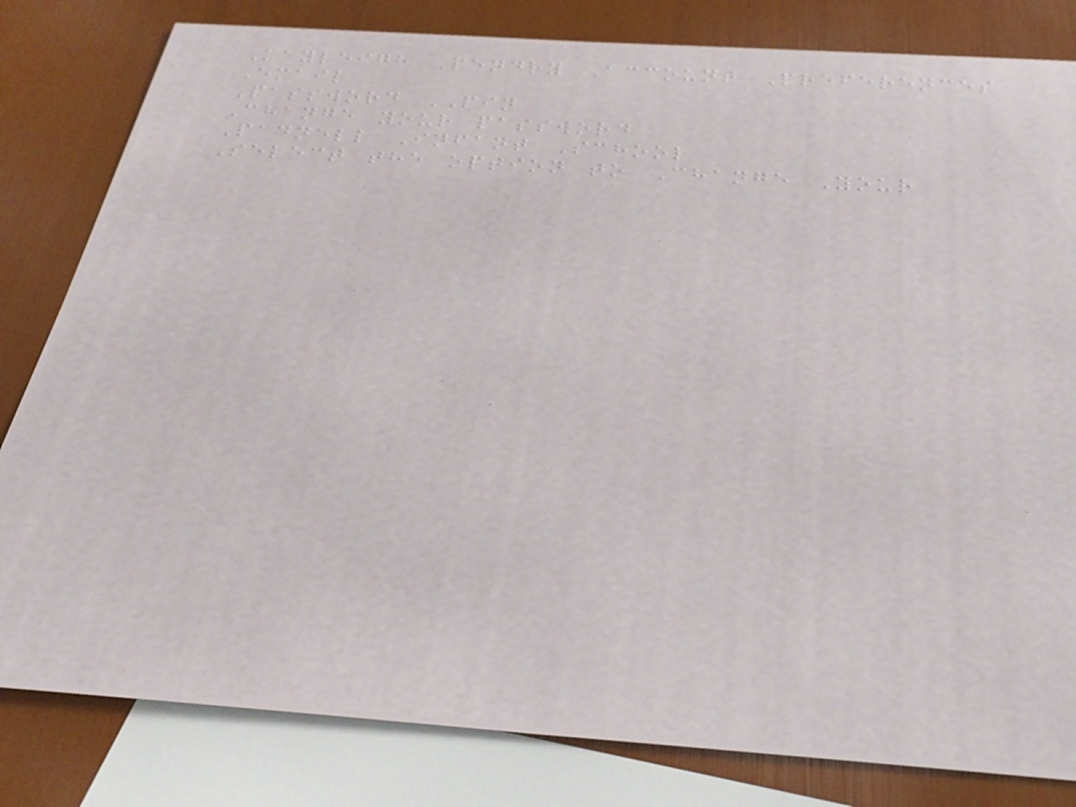Kayleigh Pendry Account Preferences
Email
Password PIN
Change your password
Padnell Infant School
Select the option to Change Your
